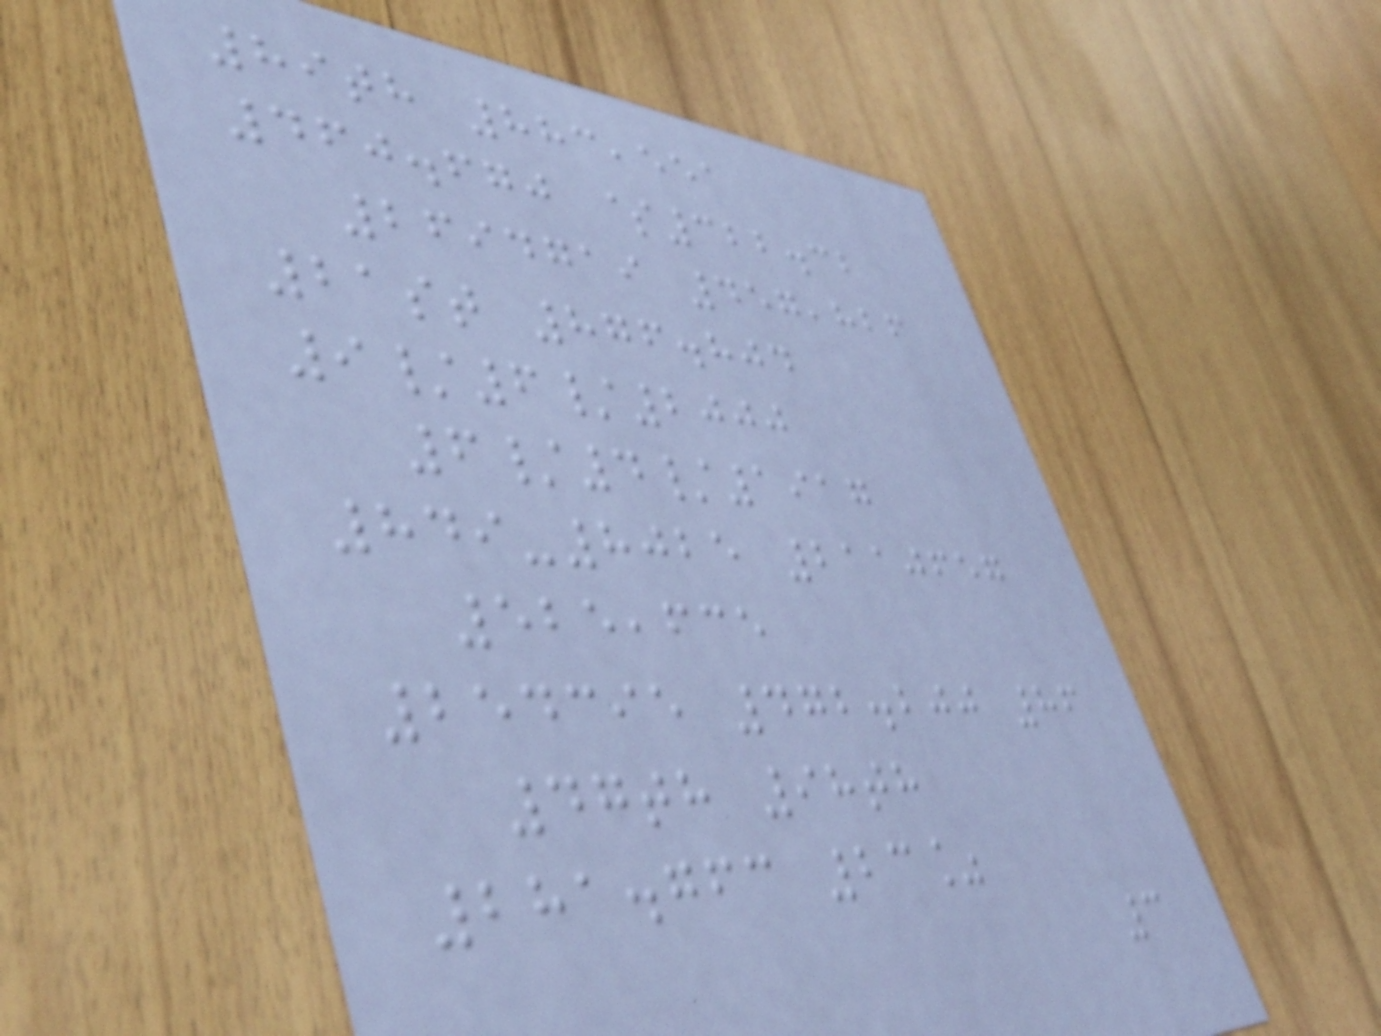89th 883,551
460.670 $322.32
2694719 457,826
21st 876.804
9/6/2000
6/4/1917
849-8025 2110657
525,635
254395 472.200 86
47th 98th
281.763 23%
3
